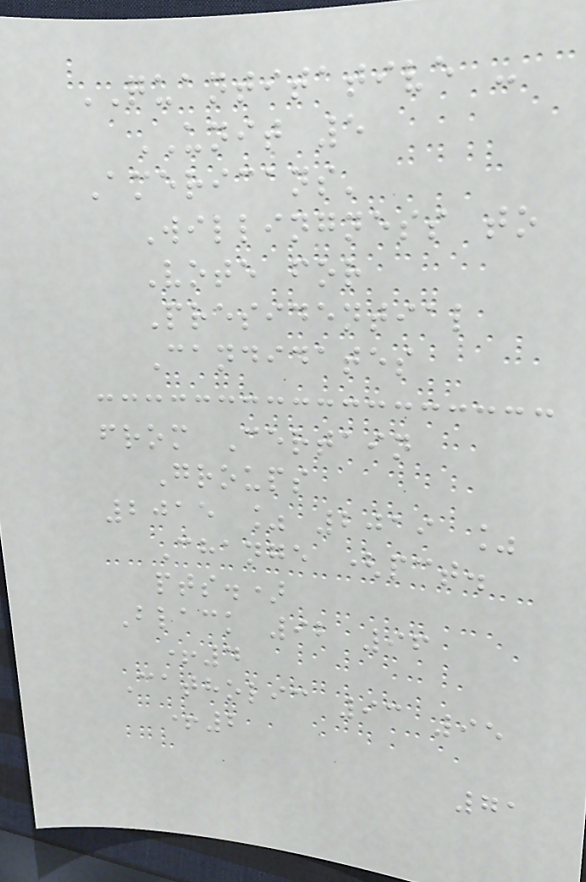QUANTITATIVE -
UNIT 5
Americans'
Willingness to
Vote for
Presidential
Candidates
from Certain
Groups
2015 % 2019 %
Change (pct.
pts.)
Black 92 96
+4
Catholic 93 95
+2
71
